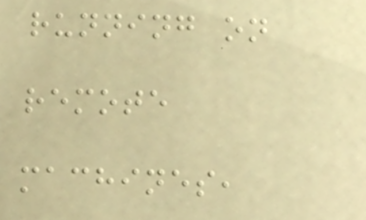running on
remote
machines,
